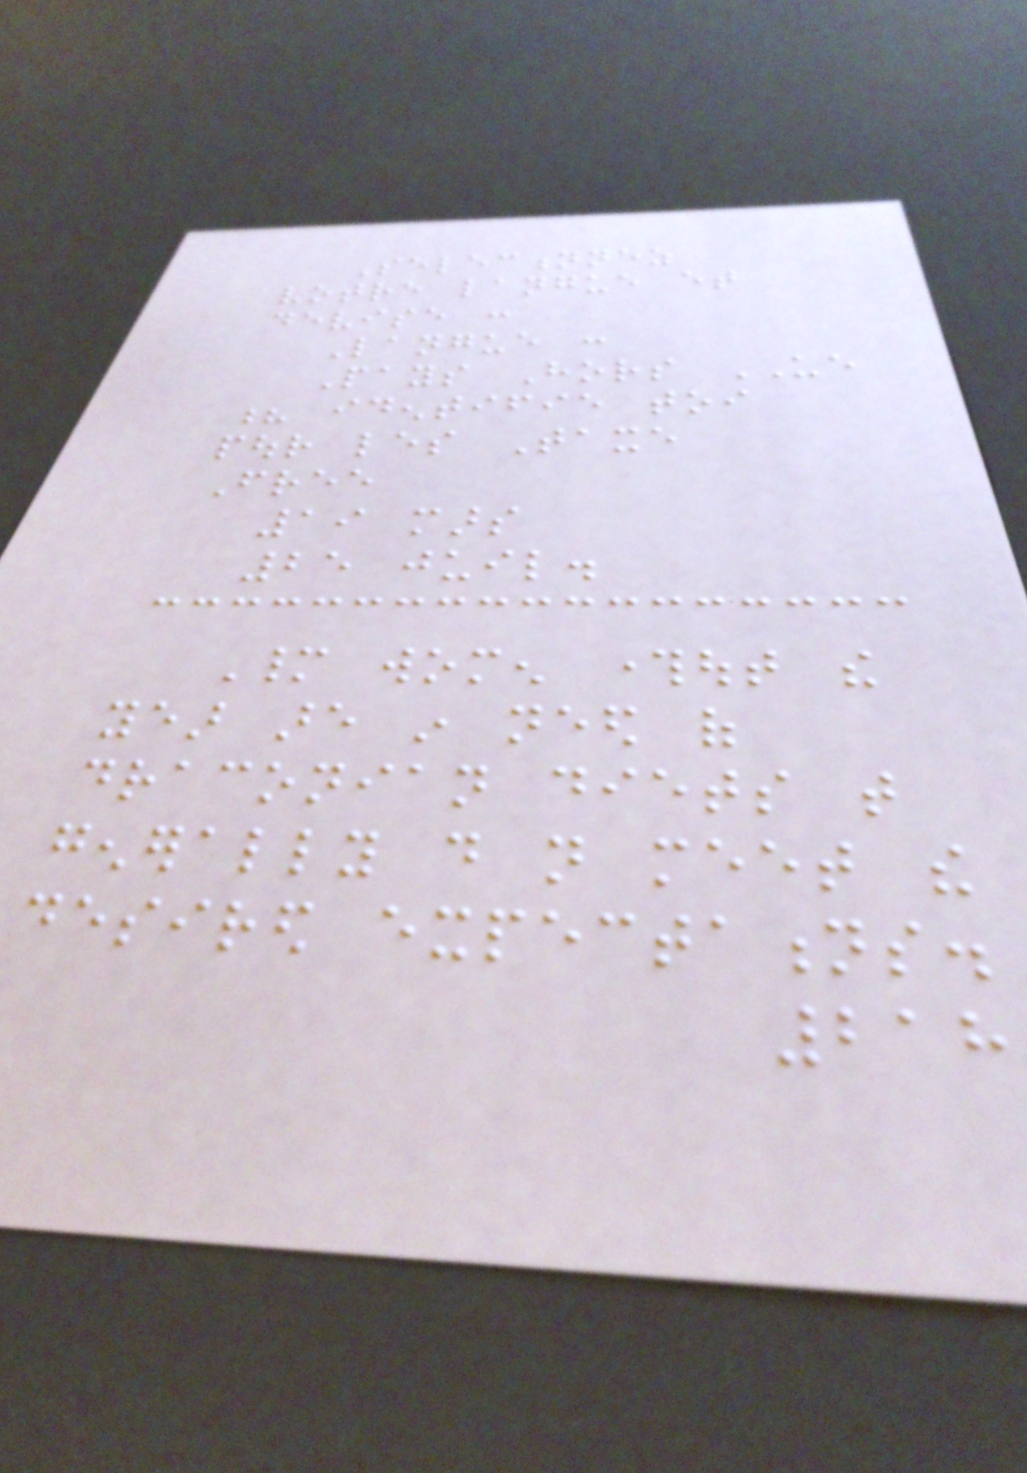Selectionnez
votre langue et
devise :
Langue :
Pays Hors UE
? identifie toi
pour les Taxe
Free
19 mars
25 juil.
Many women throughout the
year are in need of
draconian diets that
generally do not meet the
desired expectations.
218
